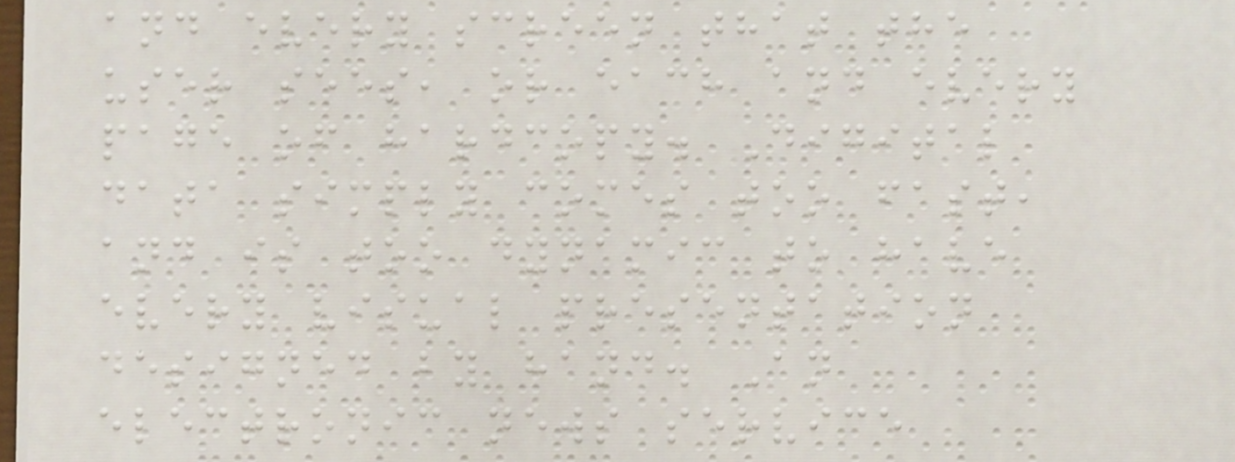and every screen that the
user sees, or each and every
page of hardcopy. Digital
data simply comes too fast,
and is too dynamic to have
every visual presentation
designed by hand. An
electronic news service
